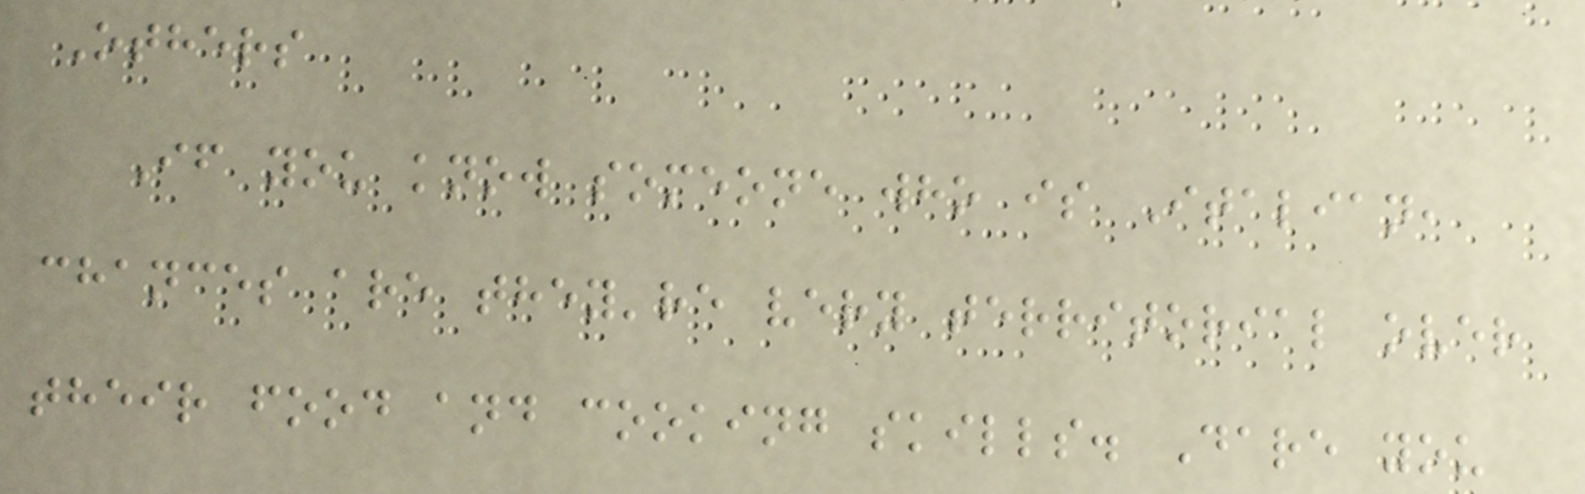Others
If you know someone who is Italian,
chances are they're very territorial over
their food and cooking skills. Dare you
